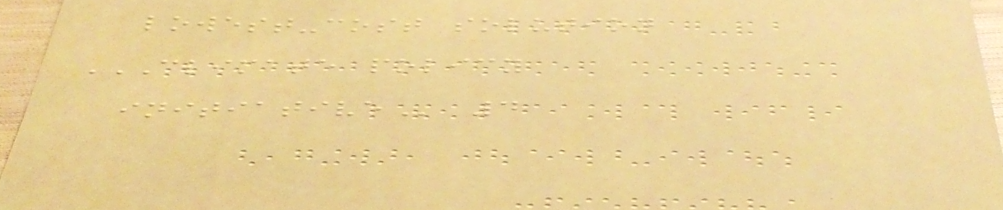lowest-cost solution
CLIMATE POLICY
INITIATIVE 4
